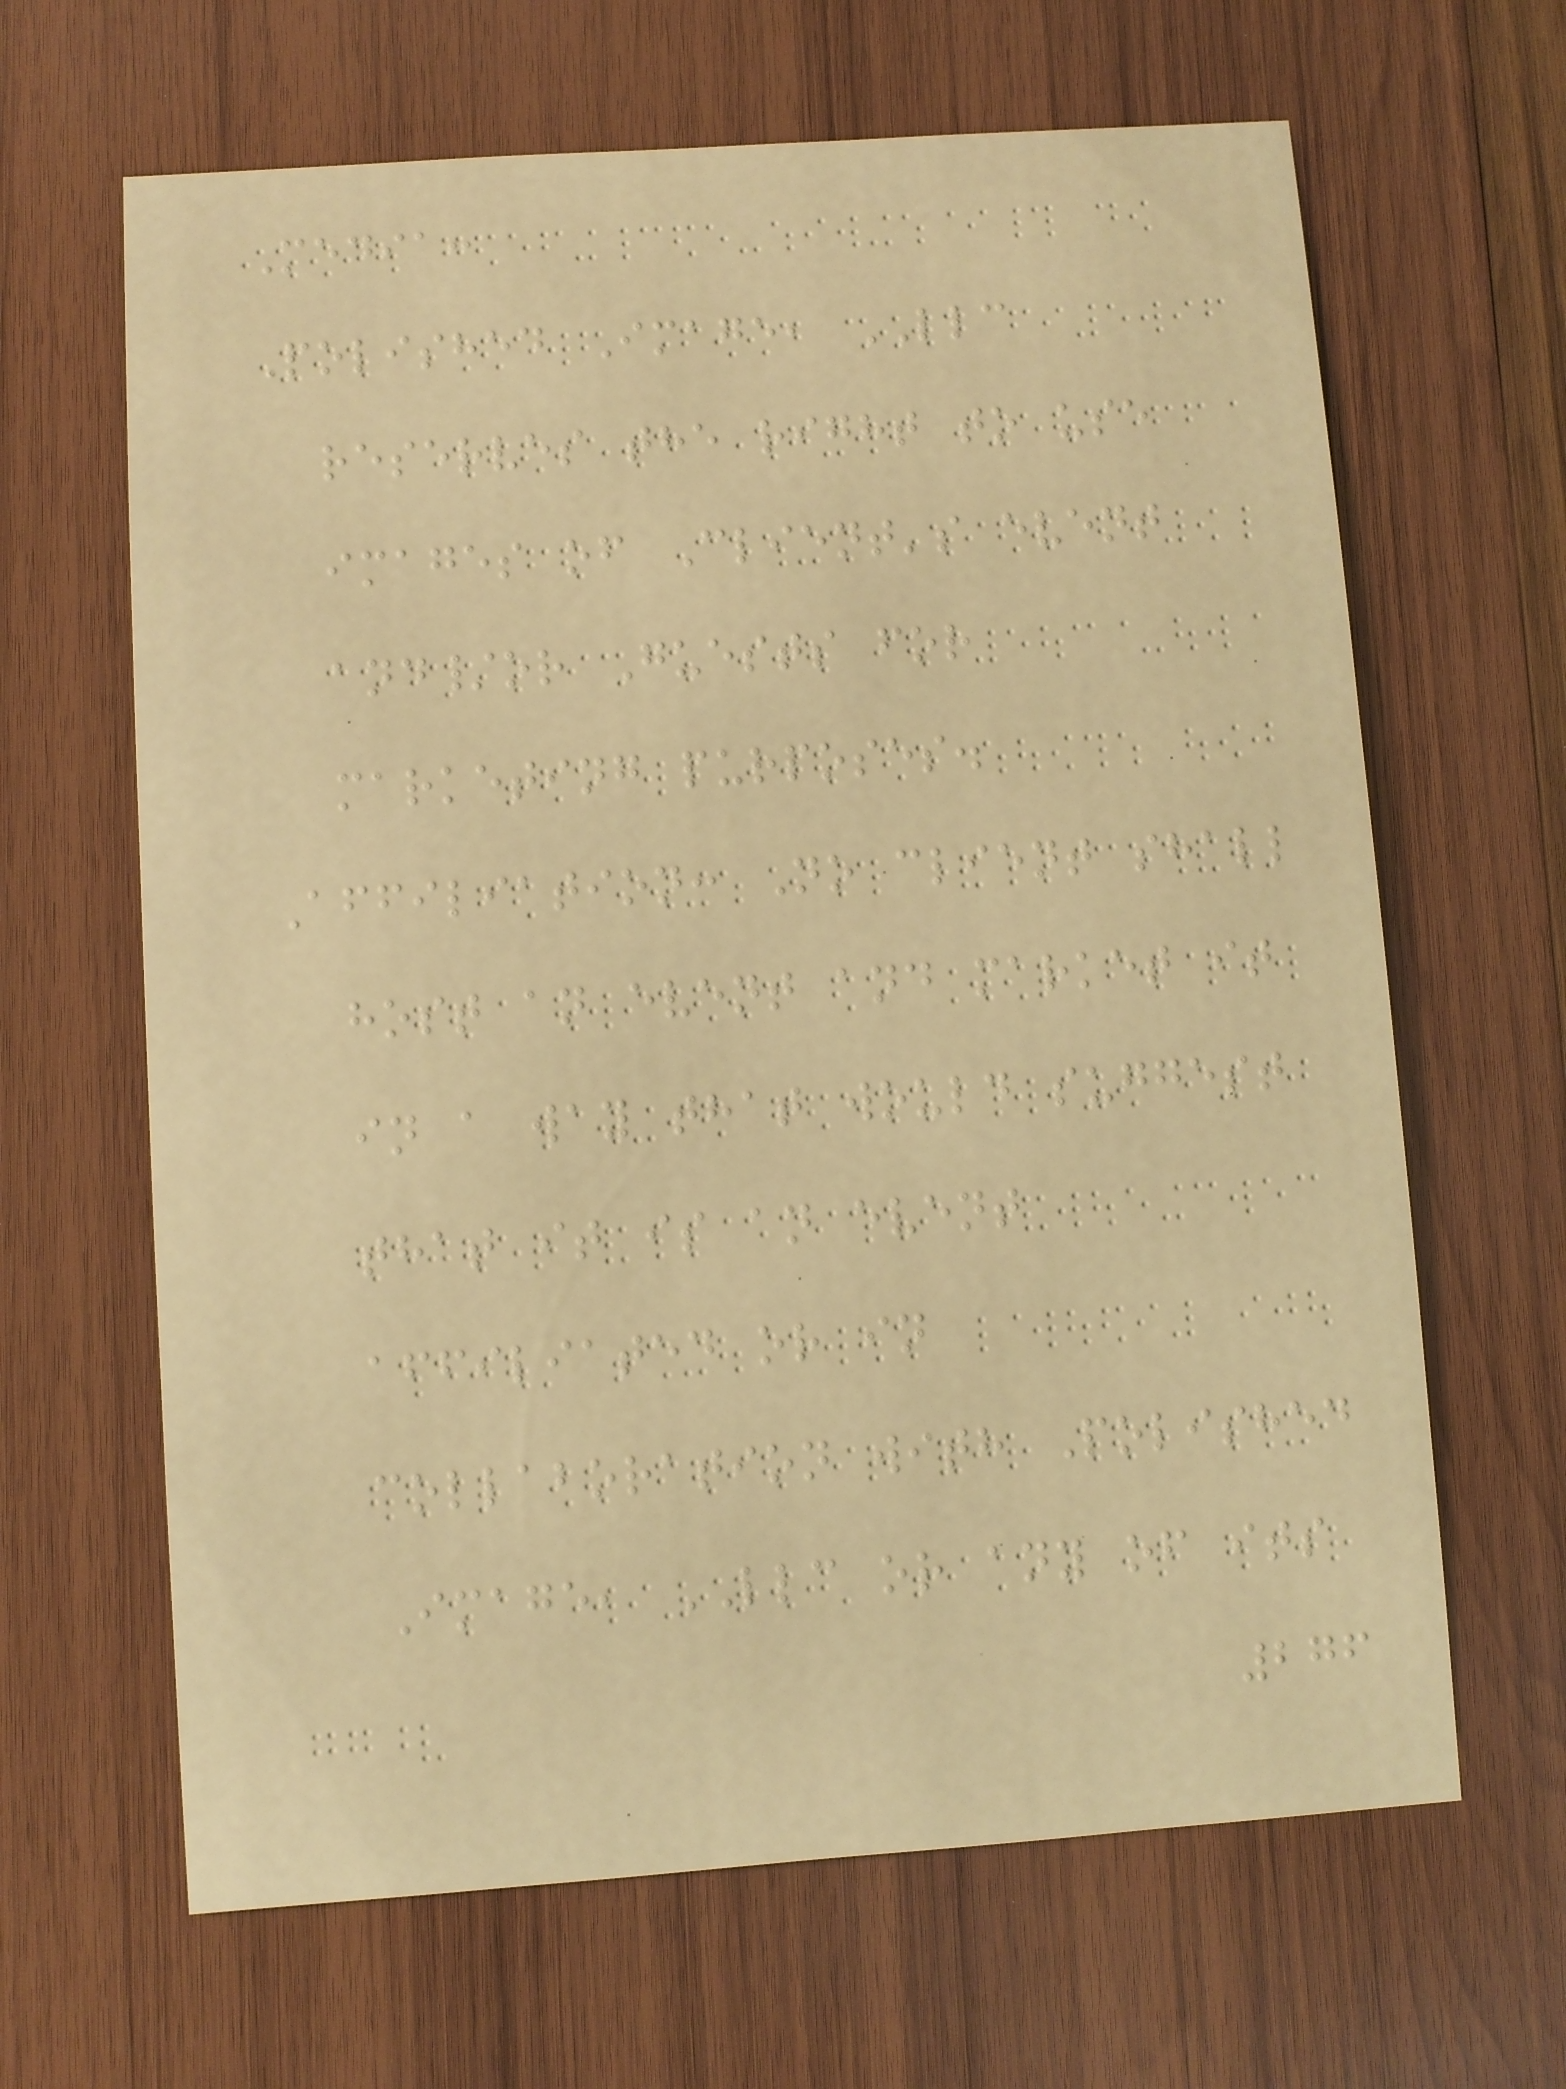Media:
Polished Image, LLC
reserves the right to use
images of Client's event
and/or Guests for
marketing purposes.
Affiliation: No client shall
host an event and market it
in a way that would suggest
that it is an event
affiliated or in
collaboration with Polished
Image, LLC or any of its
276
